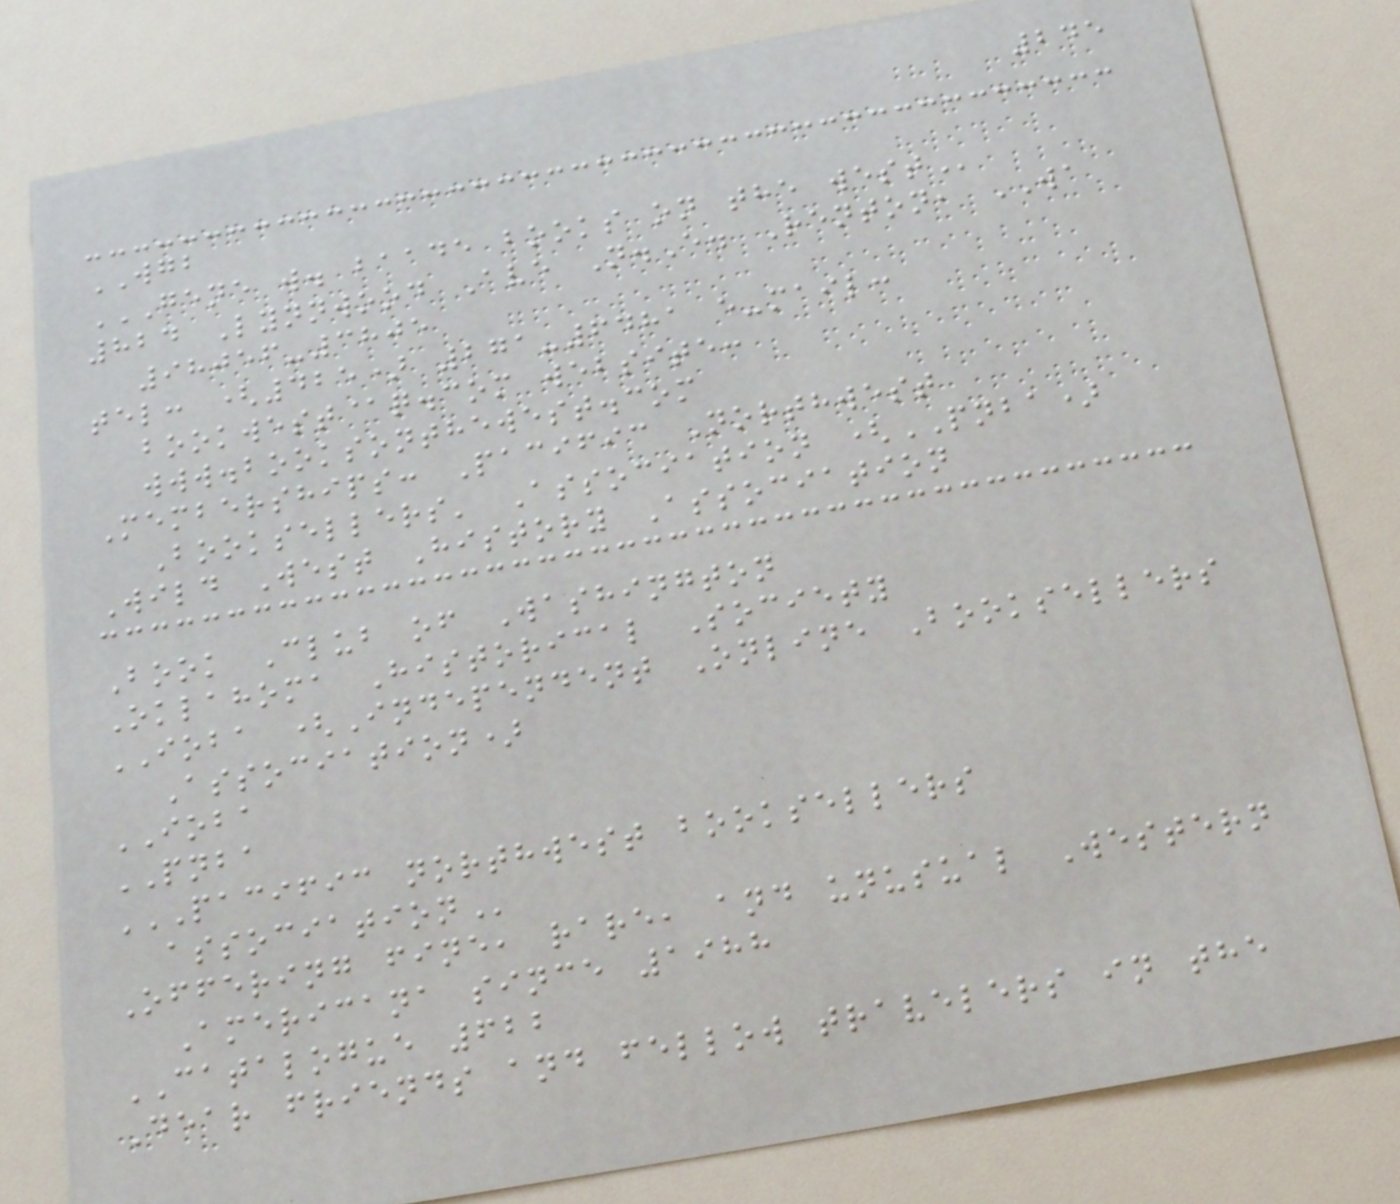245
WGB
GENE W. BAADE BOOKS ON THE WEST
824 Lynnwood Ave N.E. Renton, WA
98056-3805
tel: (425) 271-6481 e-mail:
bookwest@q.com website:
www.booksonthewest.com
Memberships: Pacific Northwest
Booksellers' Association (PNBA)
Wild West History Association
Book Club of Washington
Oklahoma Historical Society
IOBA (Independent Online Booksellers
Association)
IOBA
PNBA
PACIFIC NORTHWEST BOOKSELLERS
ASSOCIATION
Offering fine, rare, and unusual Western
Americana since 1988
CATALOGUE 622
Dear friends and fellow travelers in the
